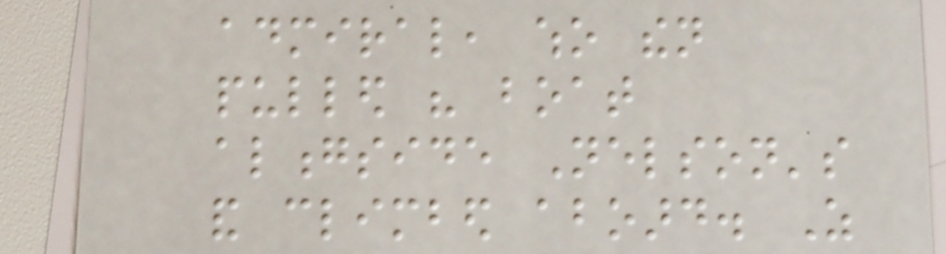admiral, who then
pulled his boat
alongside Nelson's
and climbed aboard. As
